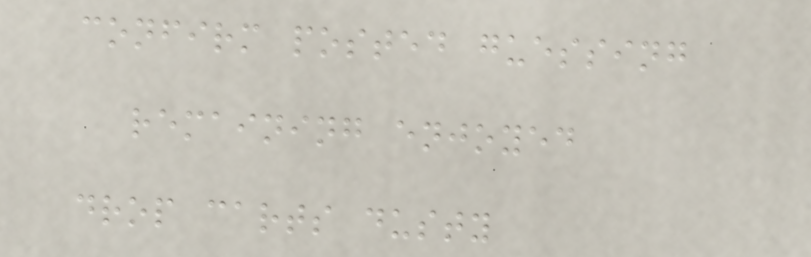confirm posted guessing
remaining enjoyed
drop carts dusty
